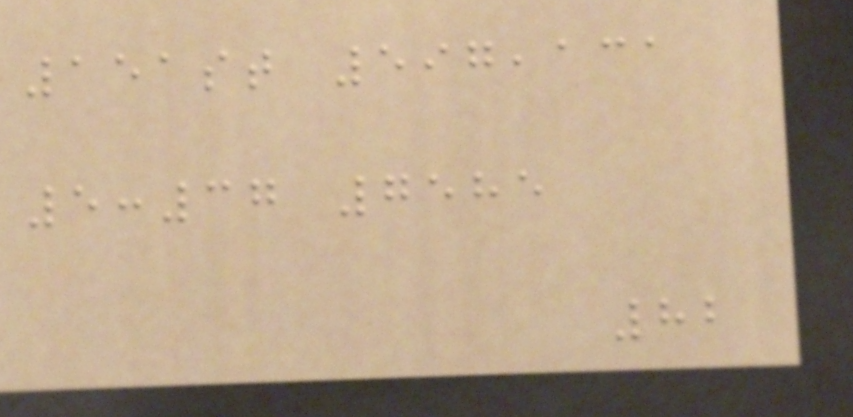151st 597,131
5:37 7585
82
